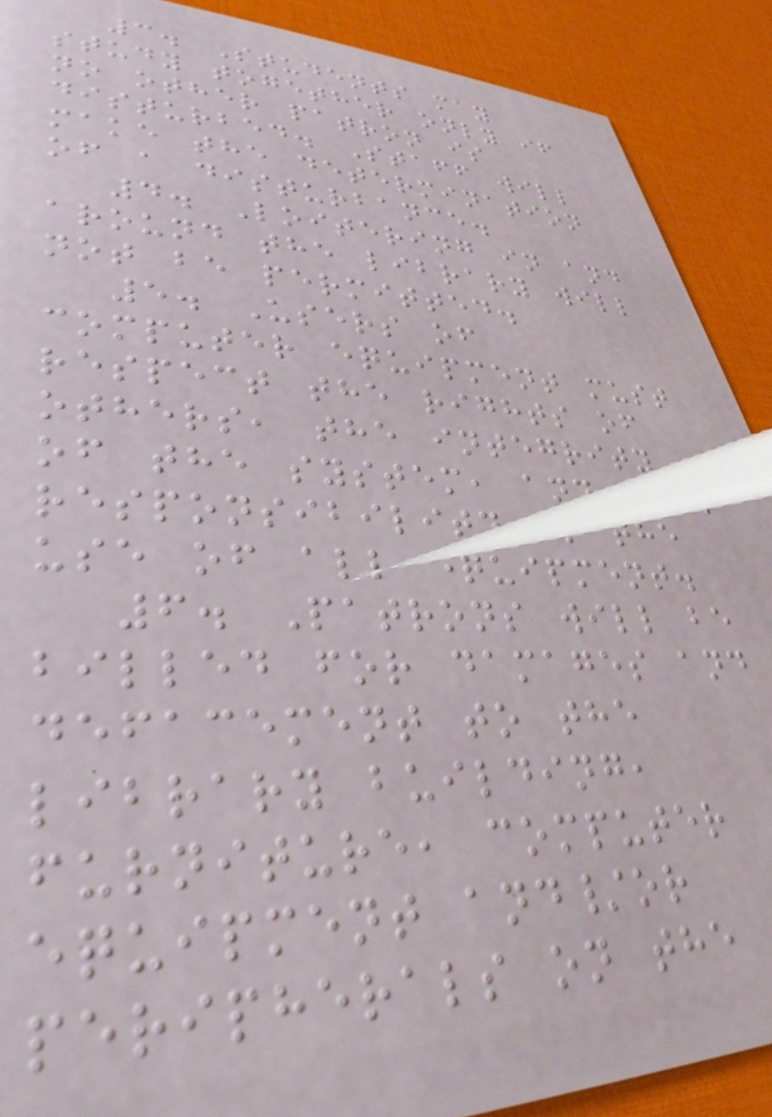3. Students may
study together only if
no other patron is
disturbed. Staff will
make the determination
of a disturbance.
4. Loitering in and
around the library will
not be permitted.
5. Users of
computer equipment must
respect the rights of
others, the integrity
of the system, and show
responsibility in the
use of all equipment.
6. Patrons will be
billed for damages and
defacement to the
library building,
furniture, computer
equipment and/or
peripherals on the
